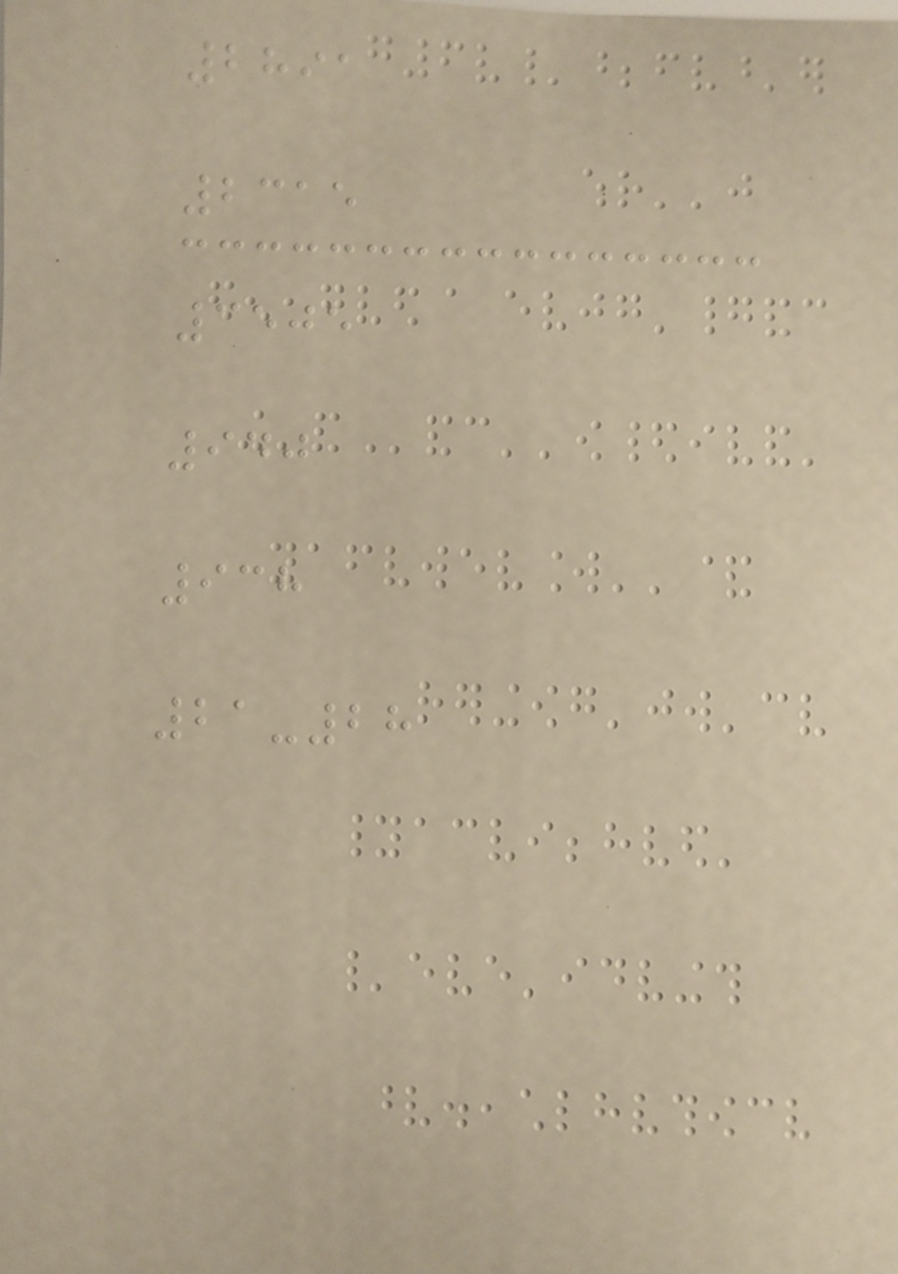2891
2315
3505
940
938
21-28
